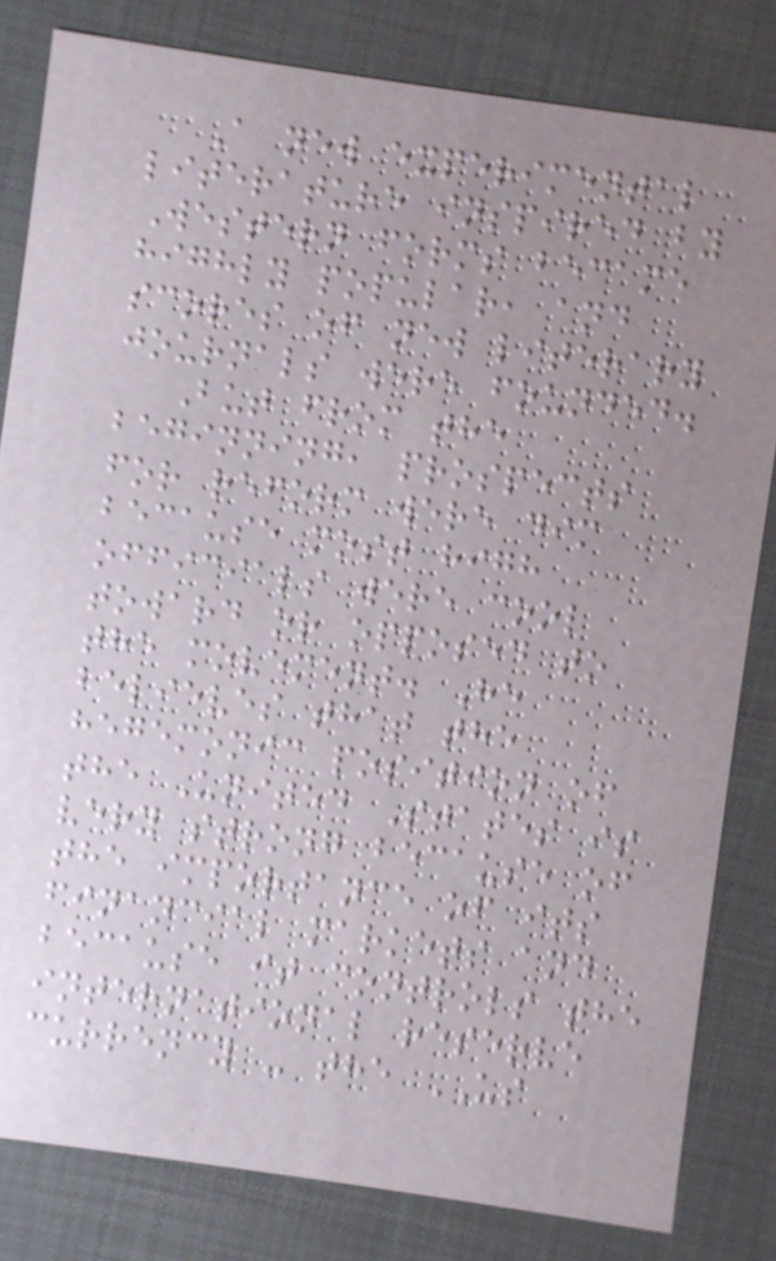A new experimental
literature inspired by
Western forms became
highly popular, and
scores of new literary
journals were founded.
But from the
beginning, prospects
for reform were dim
because most high
officials were cool
toward or opposed to
the movement. He
believes that the
hegemonic position of
the United States is
very strong because of
the importance of its
financial markets and
because it controls the
international reserve
currency - the US
